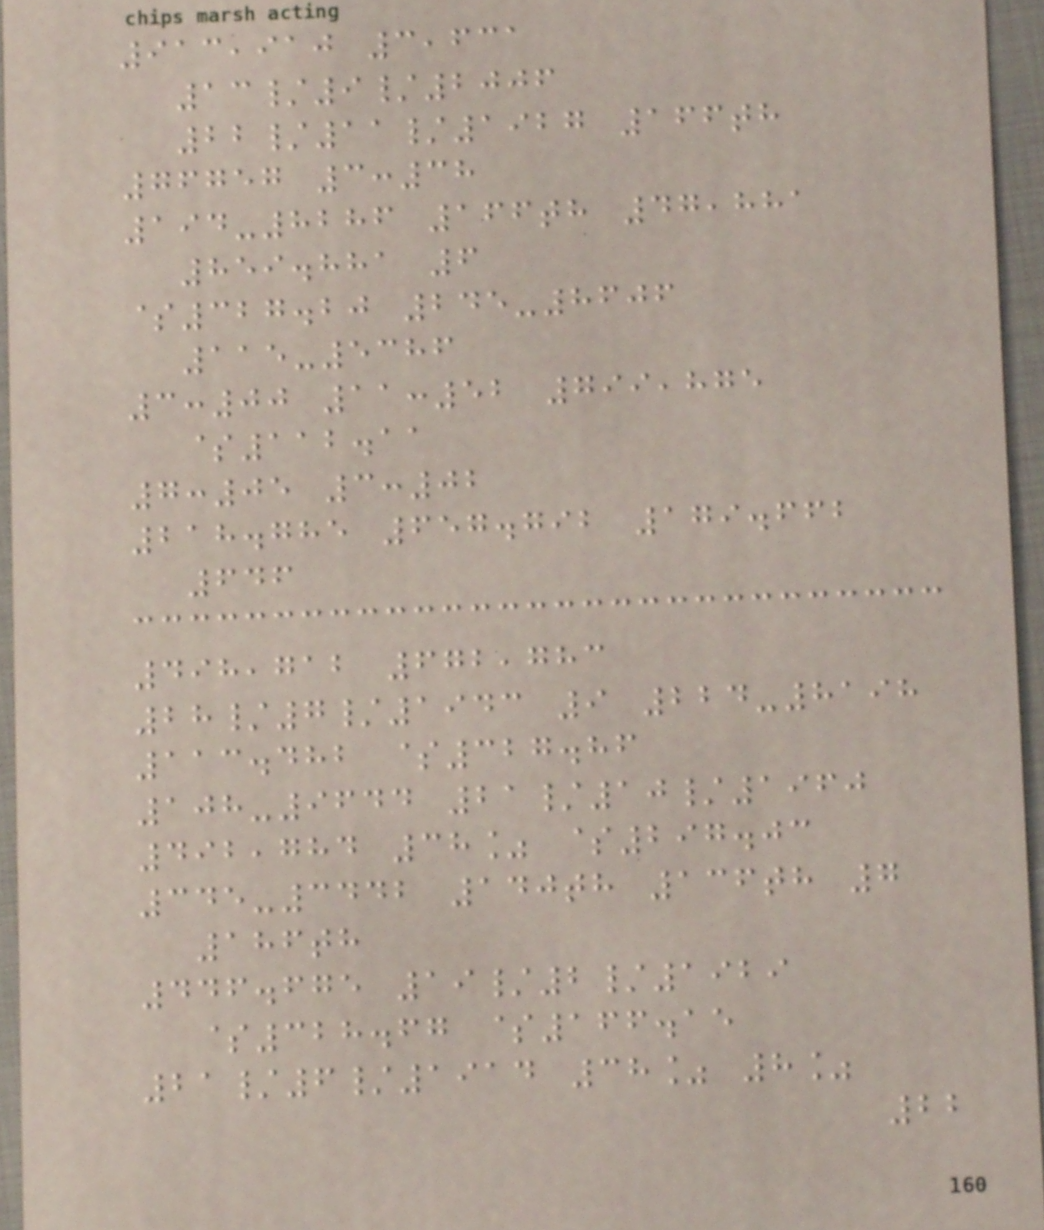913,910 3,631
13/9/2006
22/11/1927 166th
76757 3:38
194-8286 166th 47,881
859.881 6
$327.20 245-8606
115-5386
3:00 11:52 799,875
$112.11
7:05 3:02
218.785 657.792 179.662
646
498,712 672,783
28/7/1943 9 224-8198
113.482 $327.86
108-9644 21/10/1960
492,784 38% $297.03
345-3442 140th 136th 7
186th
446.675 19/2/1929
$328.67 $166.15
21/6/1914 38% 8%
22
